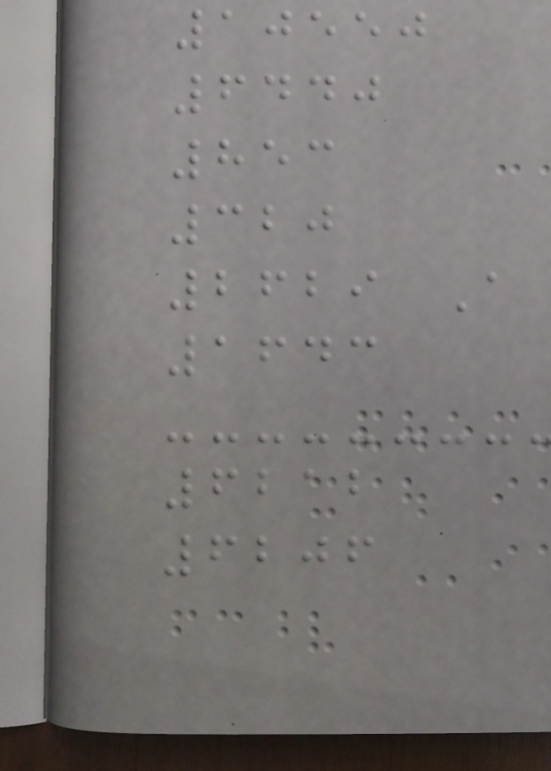10550
6440
853
320
2629 A
1643
6212
6206
